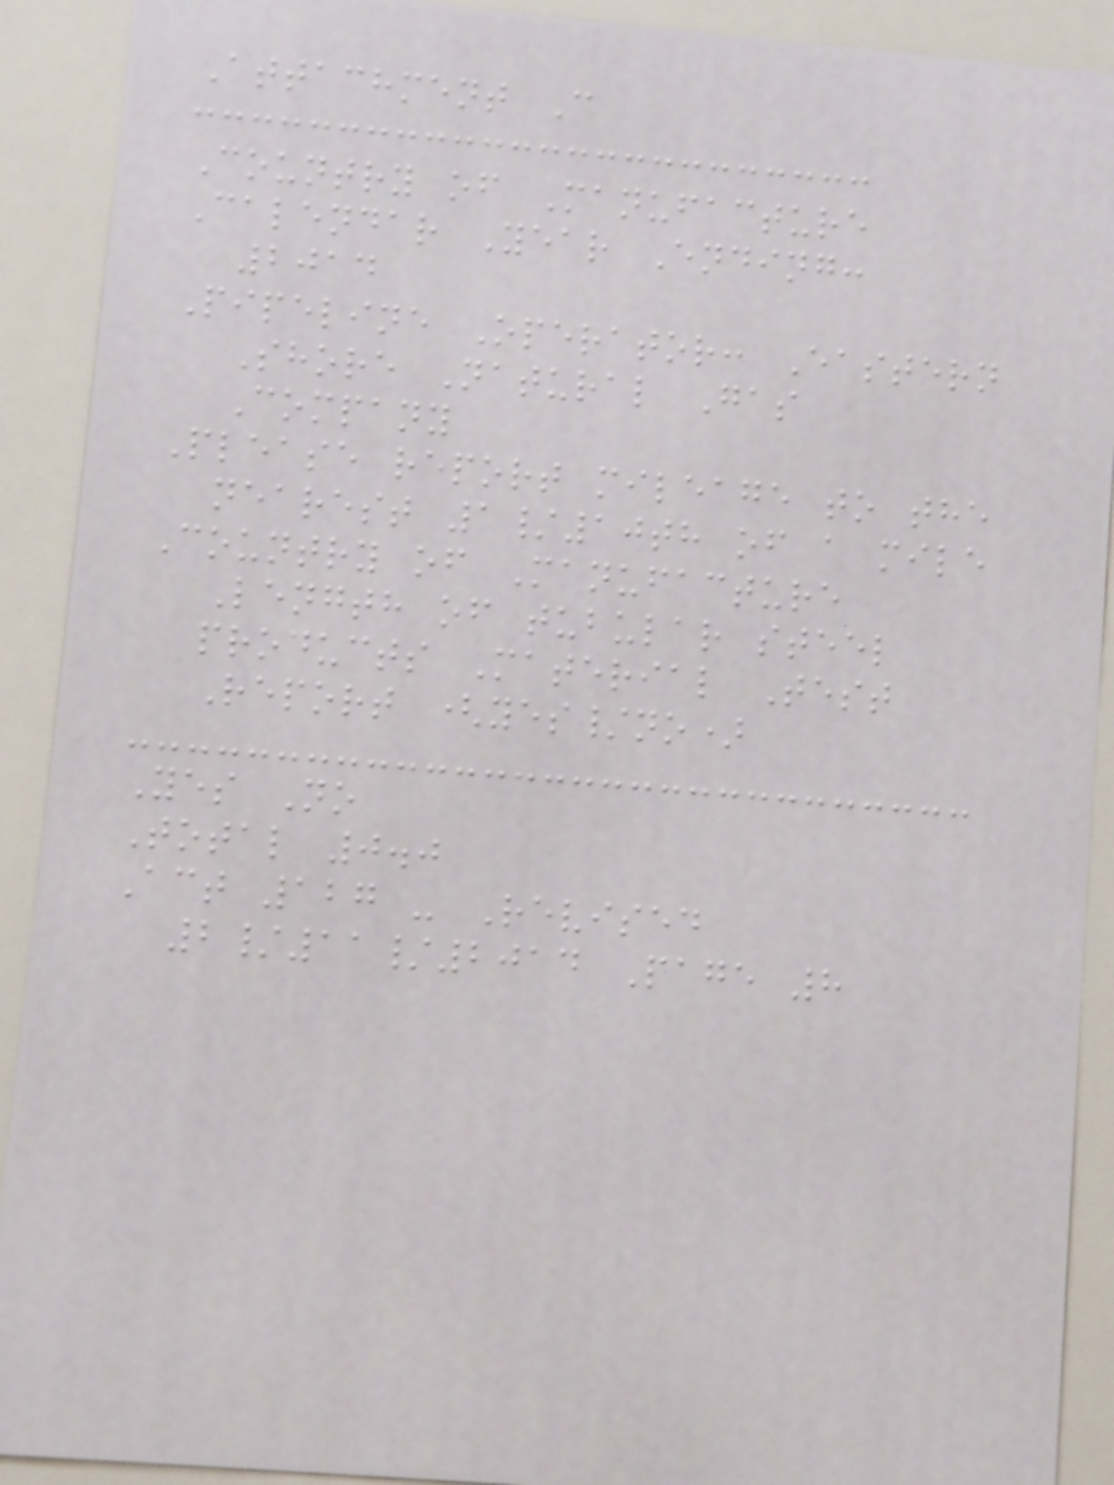Attachment C
Country of Manufacture
Calendar Year Ending:
2014
Pipeline Operator: Eastern
Shore Natural Gas
Company
Please report mileage to the
nearest 1/10th of a mile
Country of Manufacture
Length of tubular steel
products Material Test
Report (yes/no)
Yes No
Total 0.0
Act 127 - Revised
2/11/2014 Page 8
